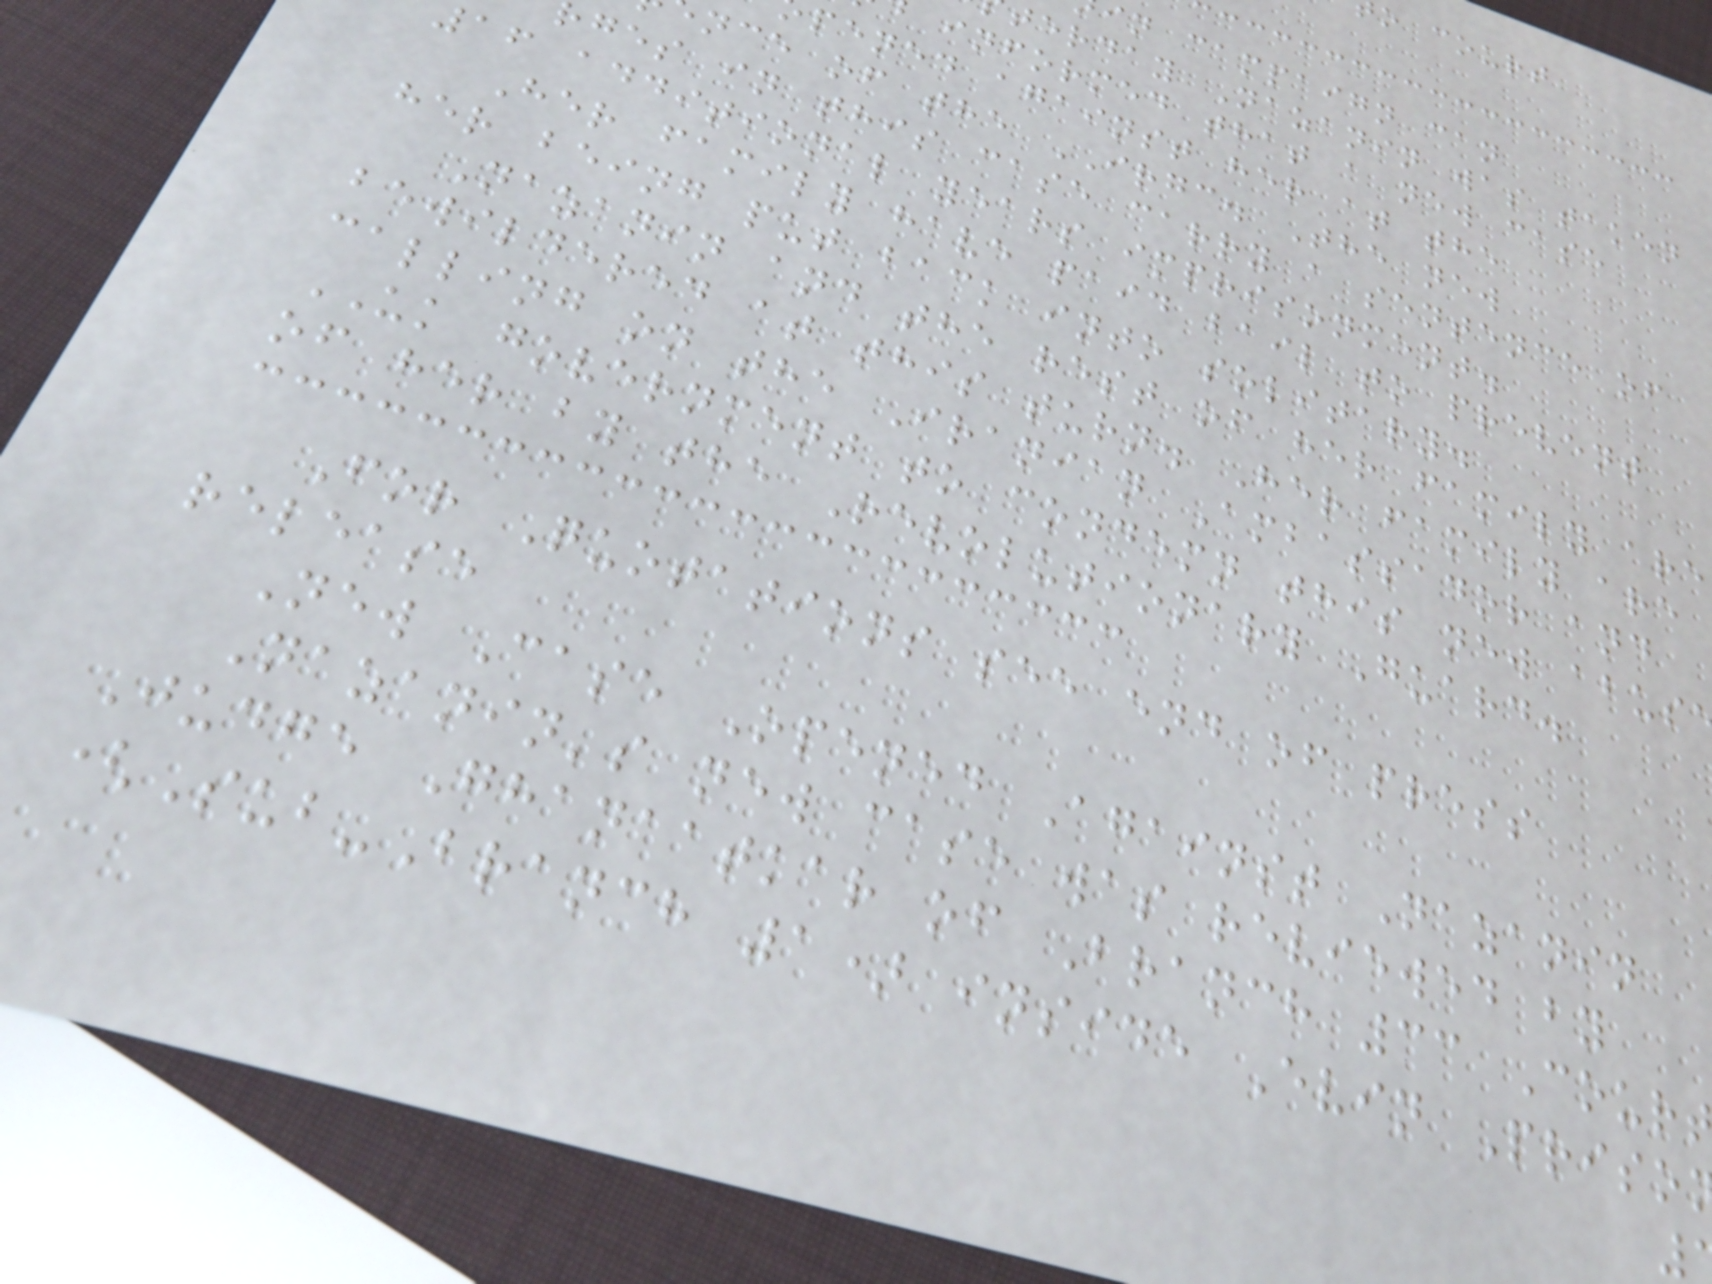in campaign can
terday Nazanin was taken
informed that a new case
pened against her at the
nce of the IRGC. The new
ges in this case carry a sentence of
16 additional years imprisonment.
Her family have paid bail to prevent
her being put back into solitary.
Nazanin and the rest of her family are
bewildered at this turn. Her family are
calling on the Iranian Ambassador and
UK government to condemn this new abus
of her by the Revolutionary Guard.
For Quotations see end of press
release
New Case Opened Against Nazanin
Nazanin's new case was reviewed by
Judge Ghanaatkar of Branch 33 Cour
(Sub-Branch 1) inside Evin Priso
